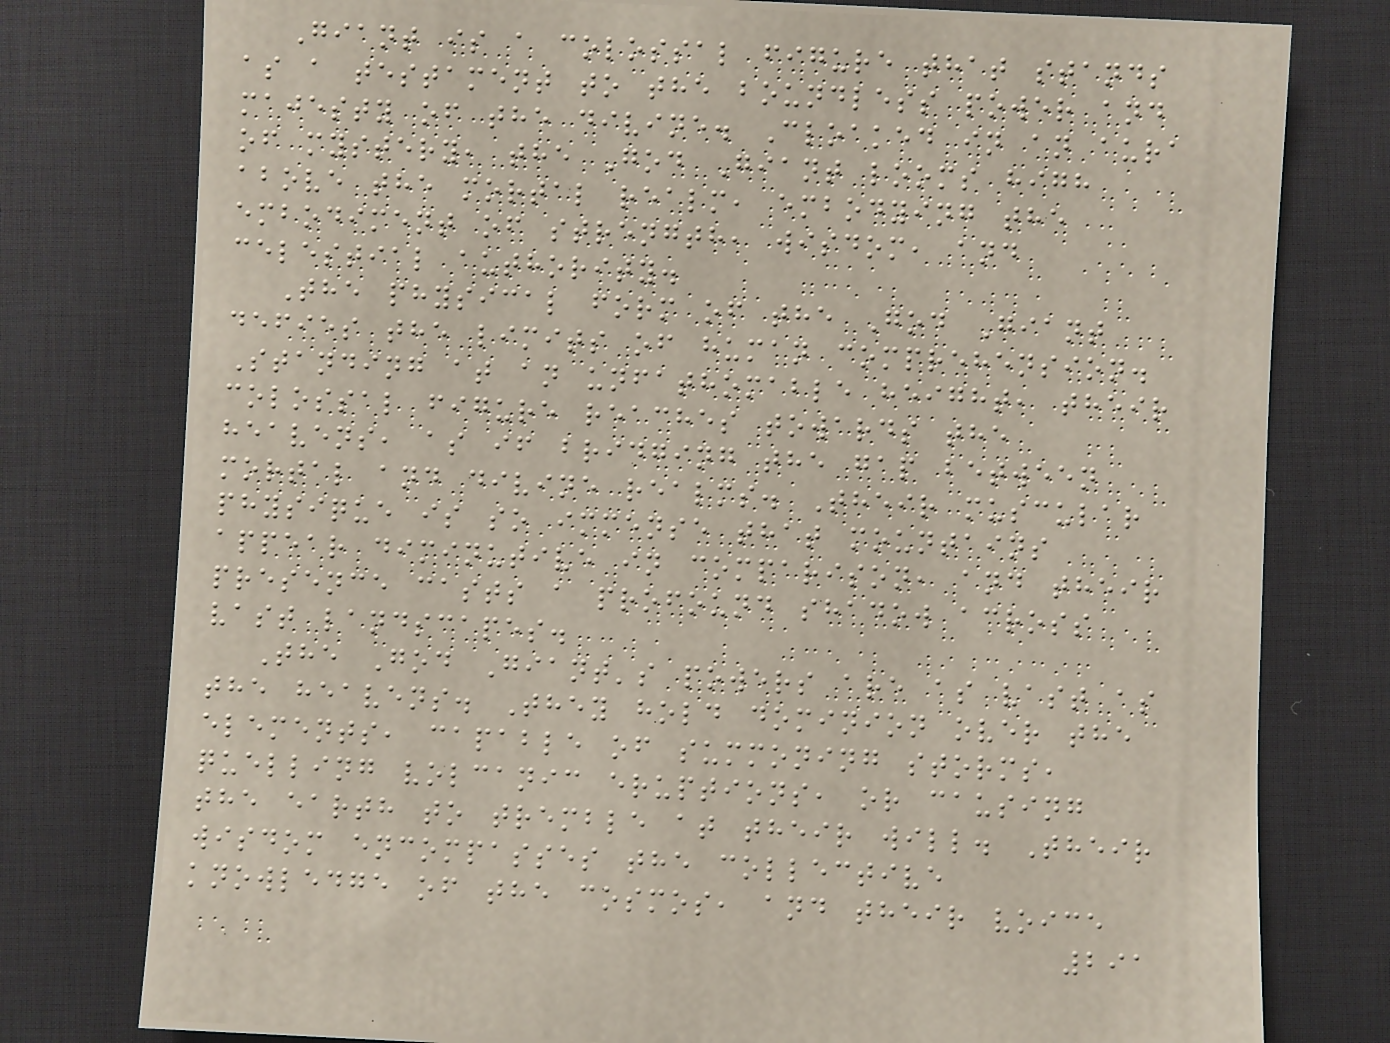Giant is a colossal figure that stands
as a testament to the boundless power and
majesty of the divine. Cloaked in an aura
of mystery, the God Giant looms high
above the mortal realm, embodying the
embodiment of strength, wisdom, and
celestial authority.
The physical form of the God Giant
defies the limits of human comprehension.
Standing at an unfathomable height, their
colossal figure reaches towards the
heavens, as if bridging the gap between
mortal and divine realms. Their muscular
physique is so immense that mountains
appear diminutive in comparison, and their
presence casts a profound shadow across
vast landscapes.
The God Giant's powers are as vast as
the heavens. They hold dominion over the
elements, capable of summoning storms,
quelling volcanic eruptions, or causing
the earth to tremble at their will. Their
wisdom encompasses the collective
knowledge of the cosmos, and their voice
291
